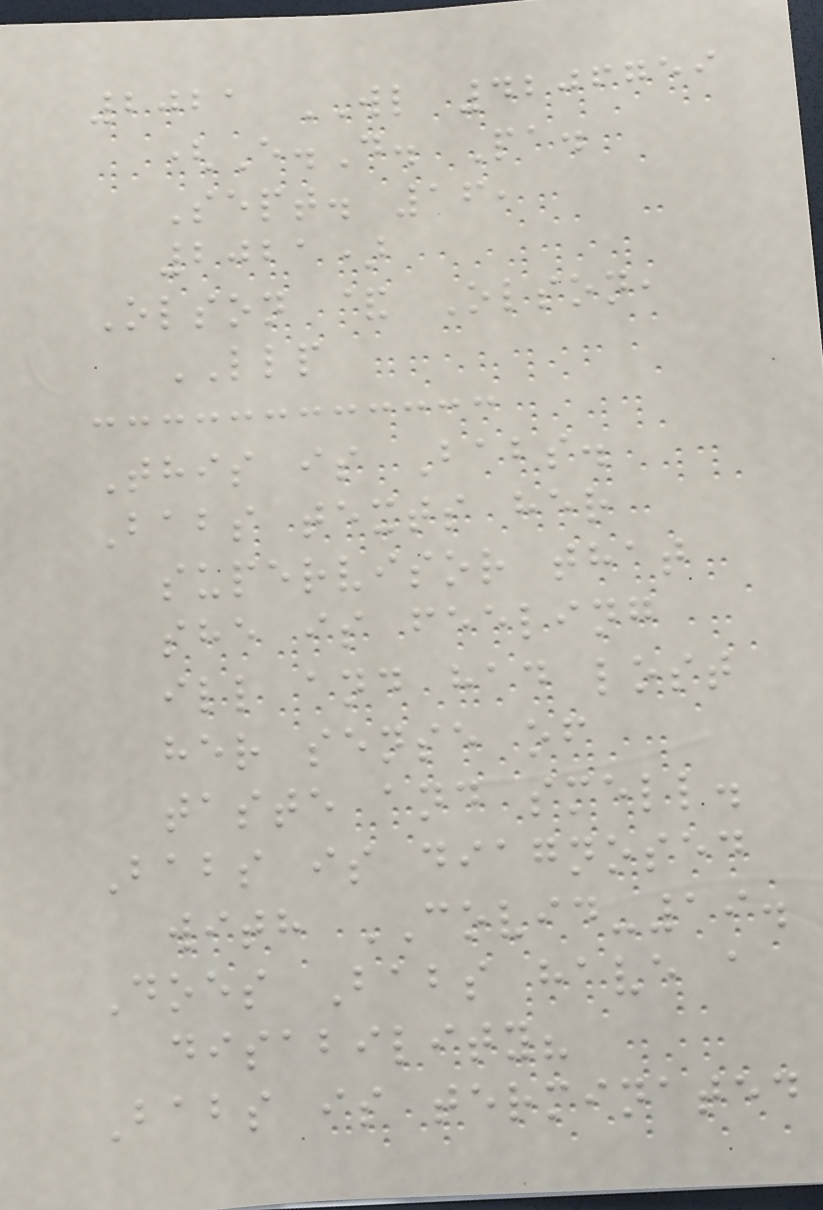2021 WL 4206759
(E.D. Pa.
Sept. 16,
2021)
Olson & Olson,
LLP
This is Babs.
Babs texts her
supervisor that
she is feeling
ill and had lost
her sense of
taste and smell.
Babs is diagnosed
with COVID-19.
Does Babs have a
disability?
Babs is terminated
